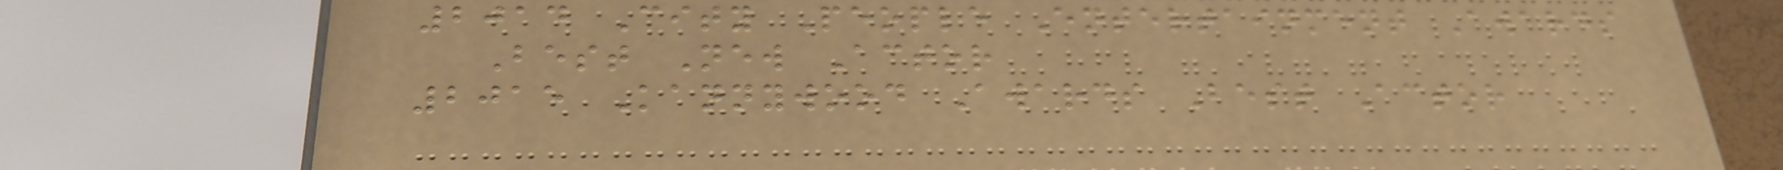2014 City People Entertainment Awards
Best New Actor
2015 Kannywood Awards Best Actor
